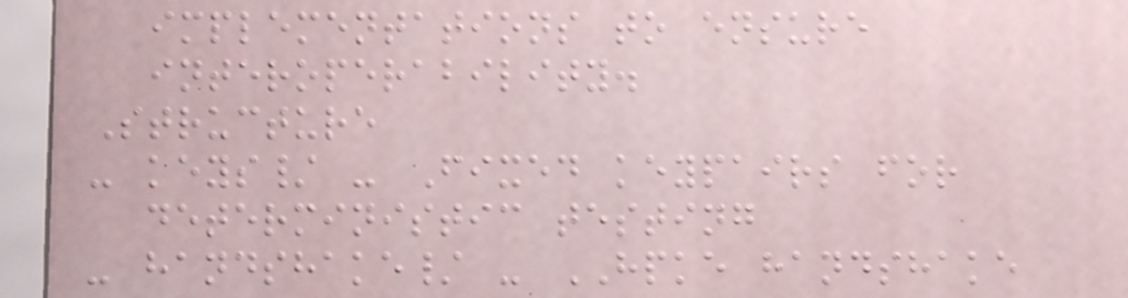implementations to ensure
interoperability.
Structure
- keys/ - Fixed keypairs for
deterministic testing
- handshake/ - HPKE handshake
